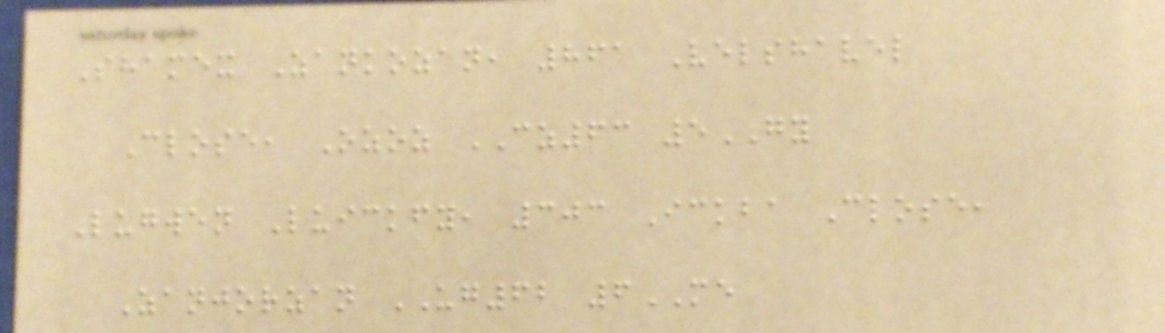Shamex Zankozan, 861 Velshavel
Close, Ozoz CZ63 5GY
Lugwen Luickfy, 303 Ickba Close,
Zanjorzan UG62 6ME
